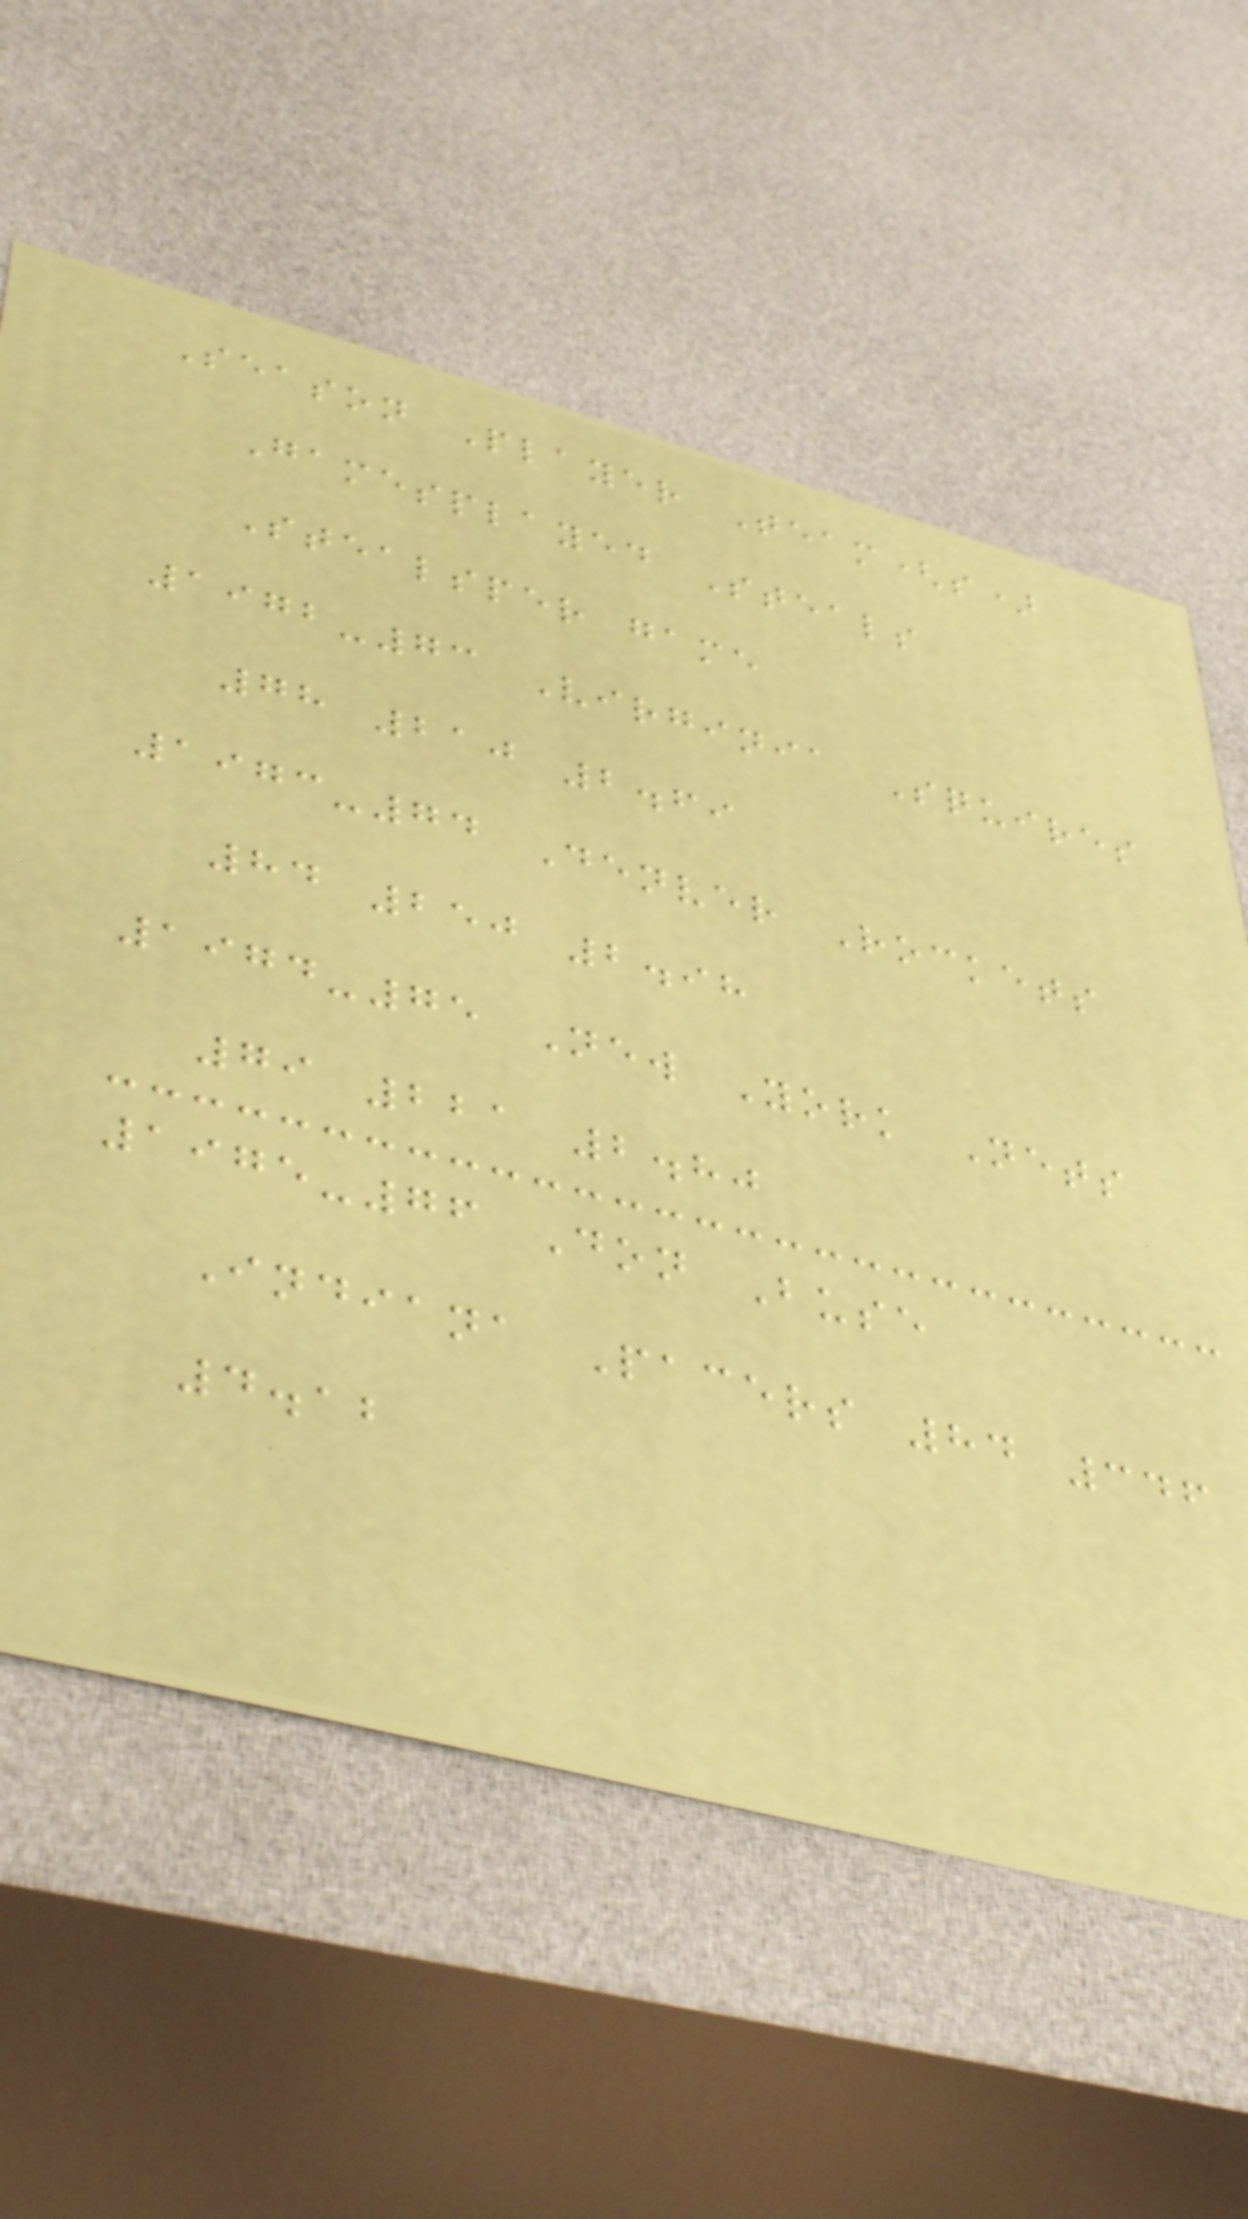Season Player Team(s)
Gamesplayed Steals
Stealsper game
1972-73 Virginia Squires
78 210 2.69
1973-74 Denver Rockets
84 250 2.98
1974-75 New York Nets
79 221 2.80
1975-76 Don Buse
Indiana Pacers 84 346
4.12
